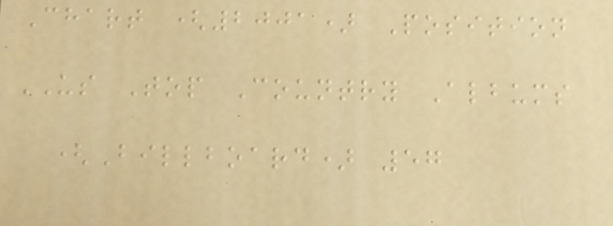Chart (2001) Position
US Top Country Albums
(Billboard) 57
